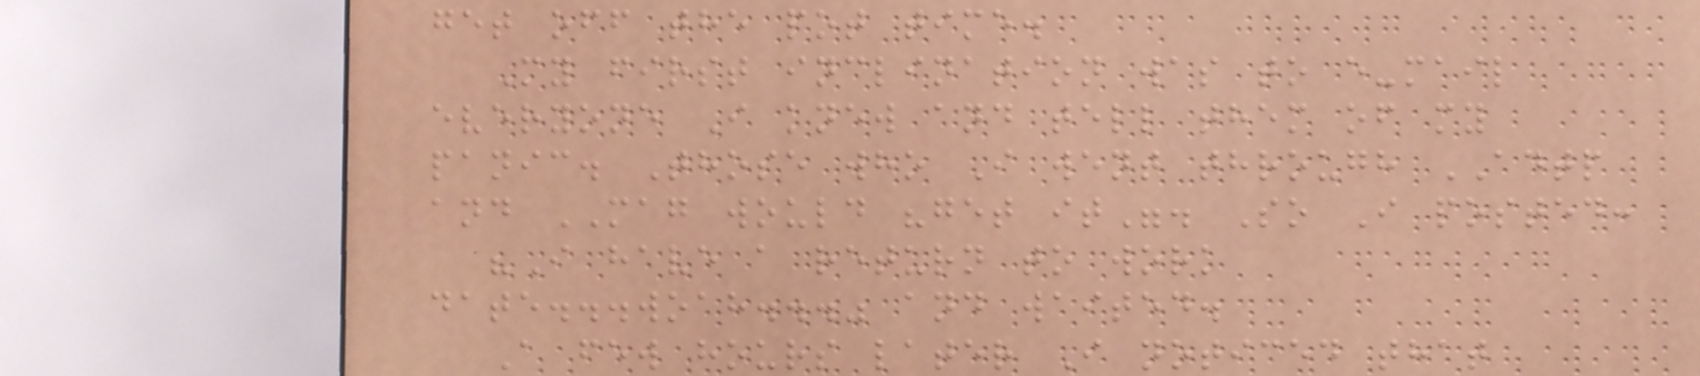get off the pot time.
My first inclination was to e-mail
everyone I knew and tell them of my
panic. Those who I went through ADTP
and MAG would "get it". So I posted:
"I have a return to work
date...woah..." and waited.
A few hours later I noticed that
